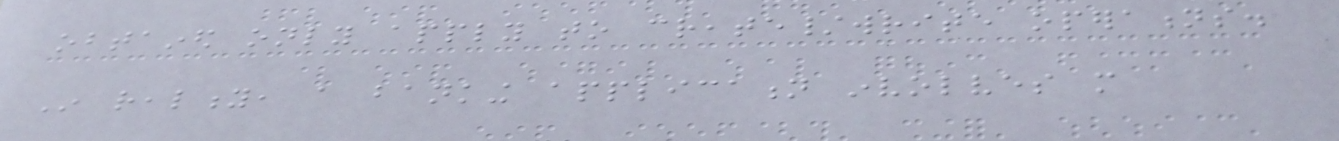obtained only apply to create/write operations.
In reality, a banking application involves more
